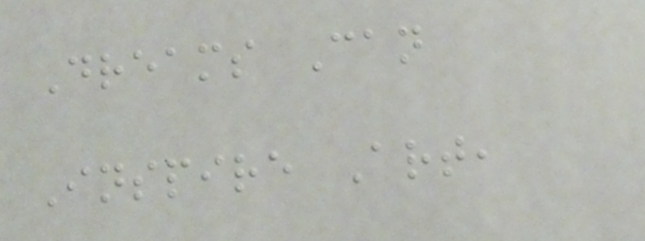Dreams Can
Inspire Art,
